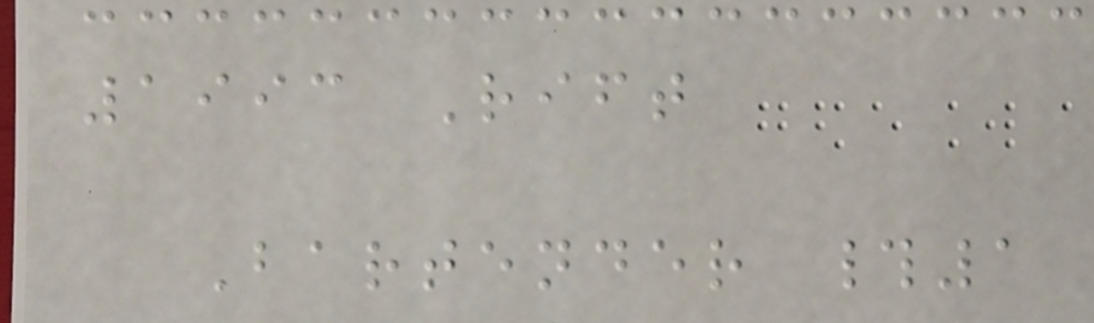1993 Rift
Bartender #1
